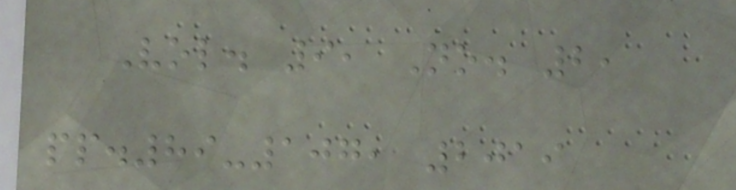Vol. 9, No. 2,
pp.89-107, 2019
